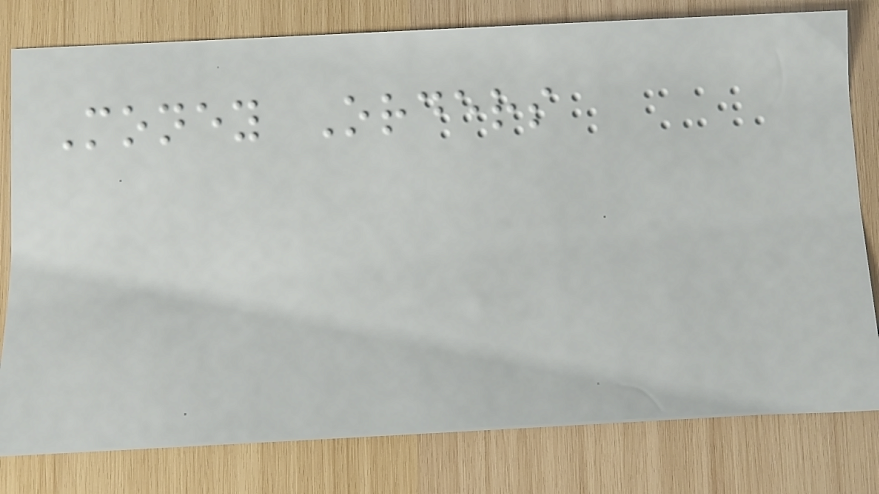Money Orders
